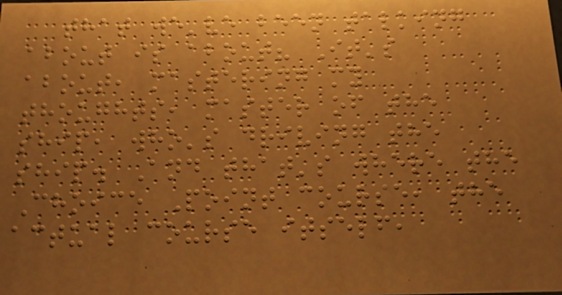that we've been talking
about is about? It's
about, mastering my
thoughts, master of the
ship, who's driving the
ship. And that's where the
Choice Point course, the
actual course itself,
